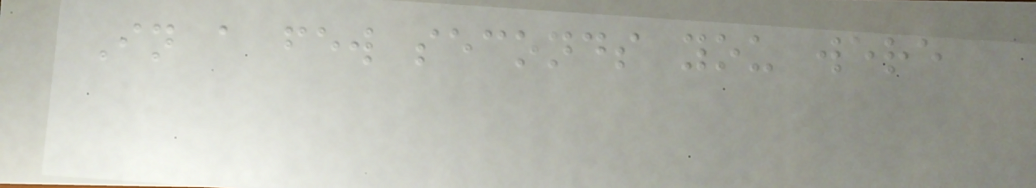In a few seconds you were
